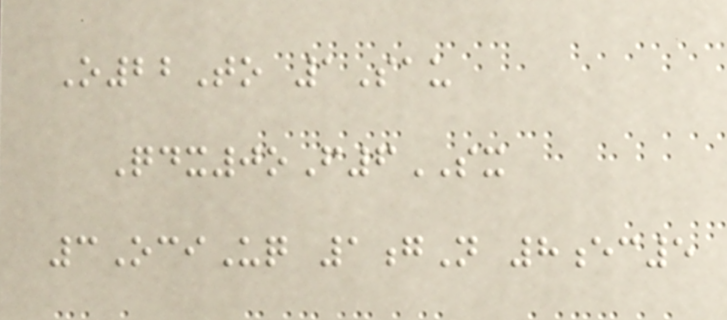O22To 1Sau
Qdx0oF6SX
3OciUq 1gN 8ec5
